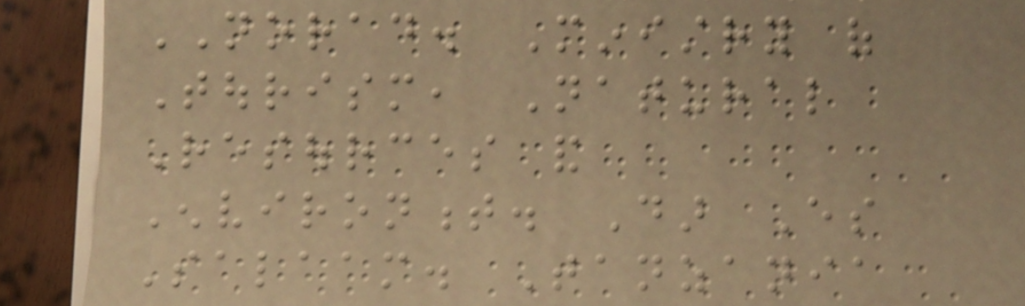NORAD. Ministry of
Tourism, Natural
Resources and
Environment. Dar Es
Salaam. Tanzania
